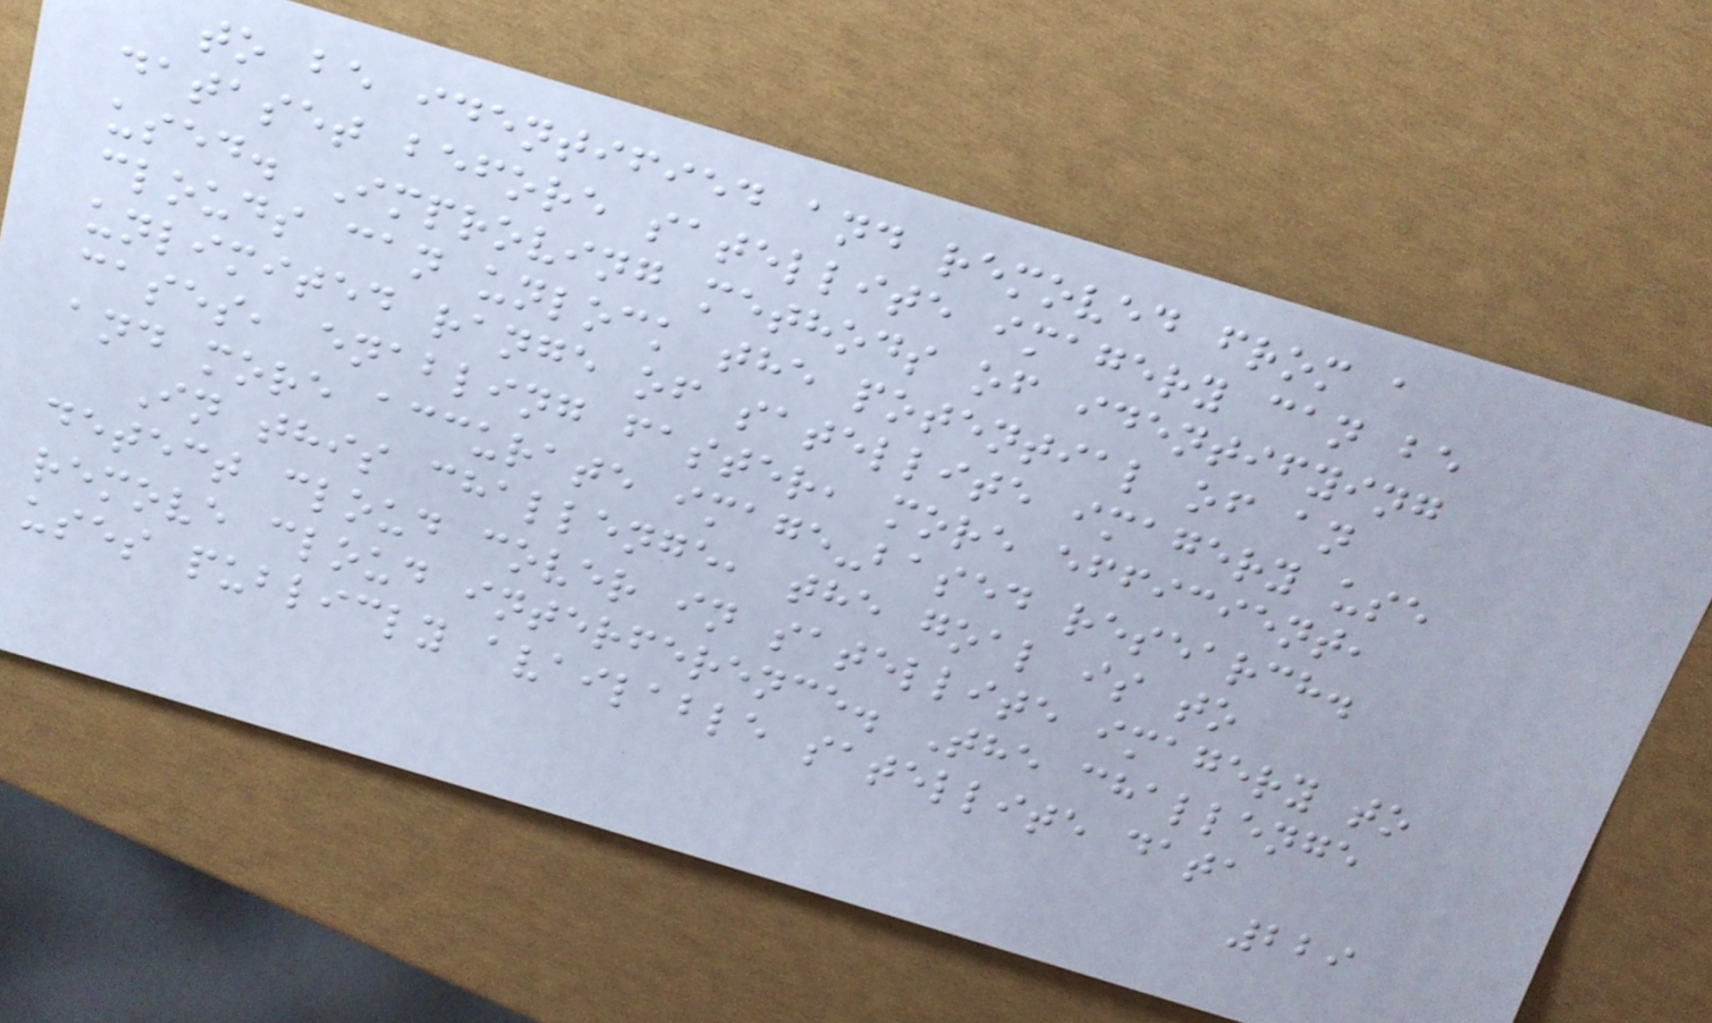to be identified and removed from a
dataset before satellite imagery can be
used. Improving methods of identifying
clouds can unlock the potential of an
unlimited range of satellite imagery use
cases, enabling faster, more efficient,
and more accurate image-based research.
In this challenge, the goal is to
detect cloud cover in satellite imagery to
remove cloud interference. The challenge
uses publicly available satellite data
229
